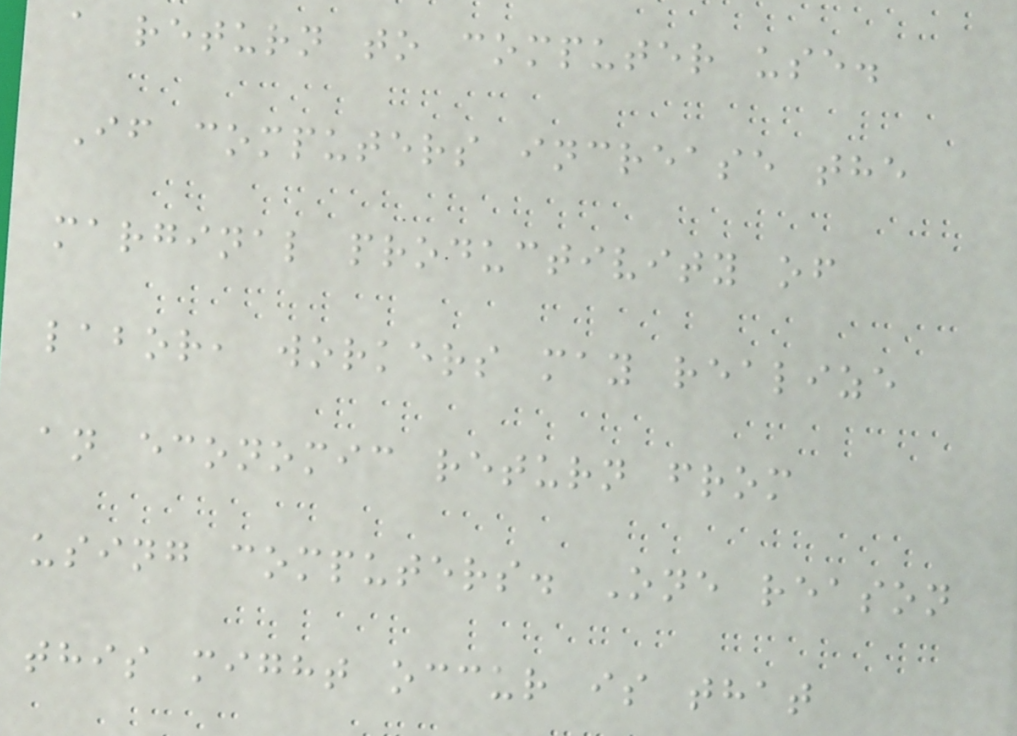a return to computer use.
If computers increase the
marginal productivity of
labor, workers may realize
an economic return from
using computers. One reason
this might occur is that
